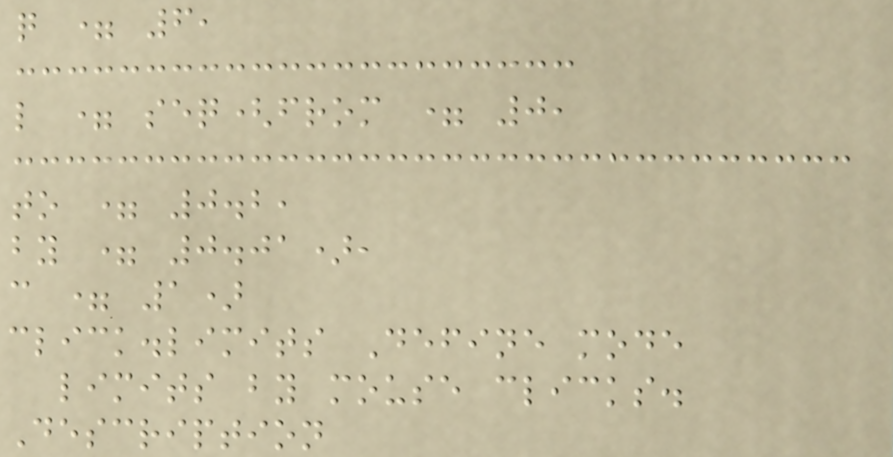q = 6,
l = seq(from = 0,
to = 0.2,
by = 0.01),
c = 1)
click.limits Define mode
limits by mouse clicks.
Description
